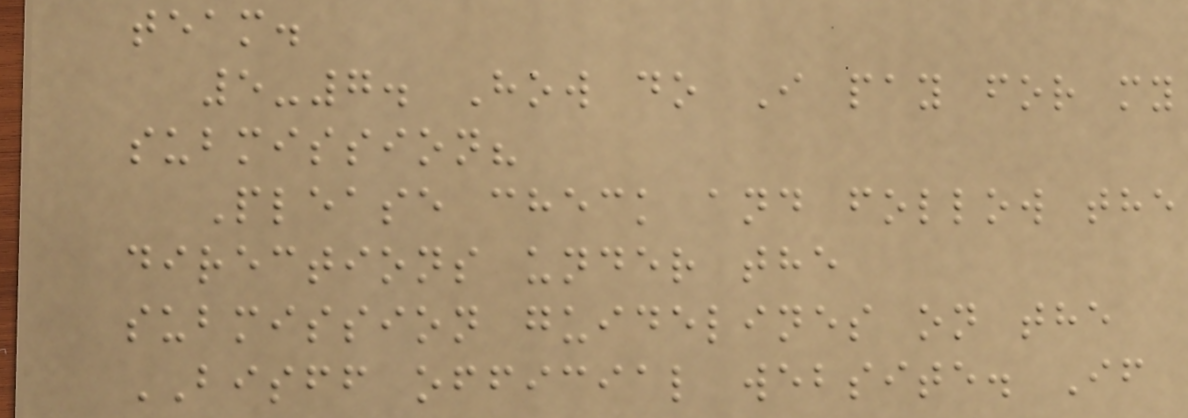team.
5-7. How do I pay for my
submission?
Please check and follow the
directions under the
submission guidelines on the
BISFF official website. If
